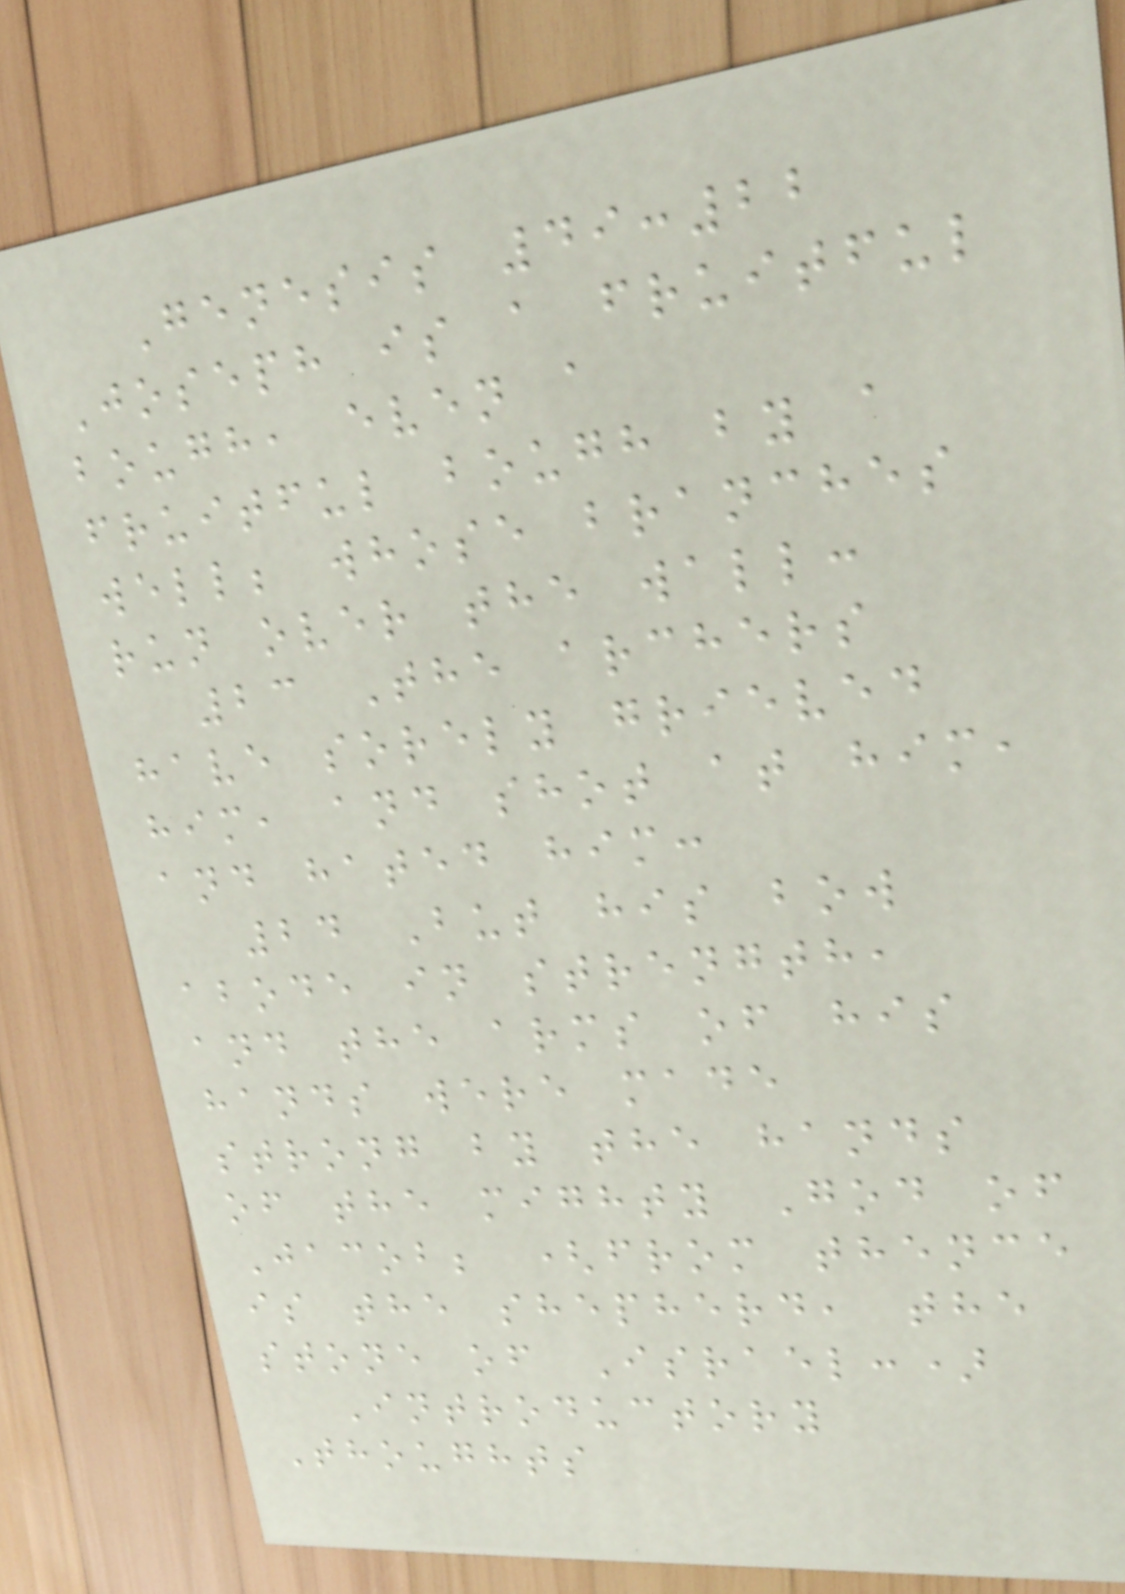Genesis 49:22
Joseph is a fruitful
bough, even a
fruitful bough by a
well; whose branches
run over the wall:
23 The archers
have sorely grieved
him, and shot at him,
and hated him:
24 But his bow
abode in strength,
and the arms of his
hands were made
strong by the hands
of the mighty God of
Jacob; (from thence
is the shepherd, the
stone of Israel:)
Introductory
Thoughts
